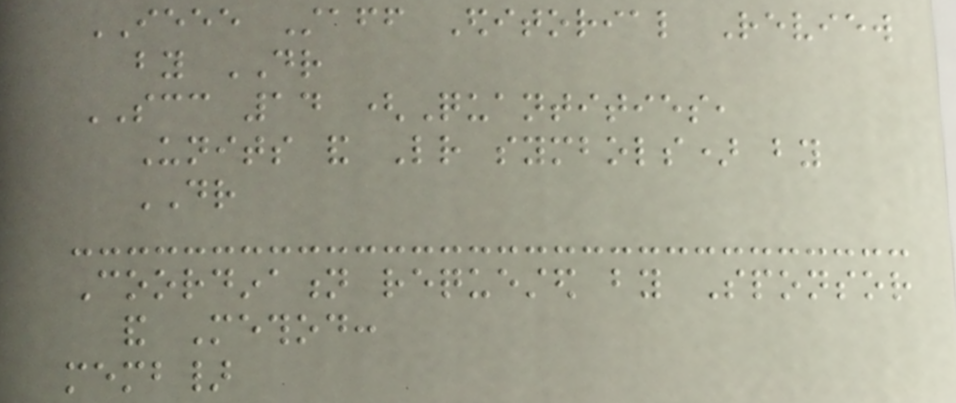IEEE Staff Editorial Review
by DR
SCC 14 (Quantities,
Units and Letter symbols) by
DR
Coordination requested by Sponsor
and Method:
memb}
